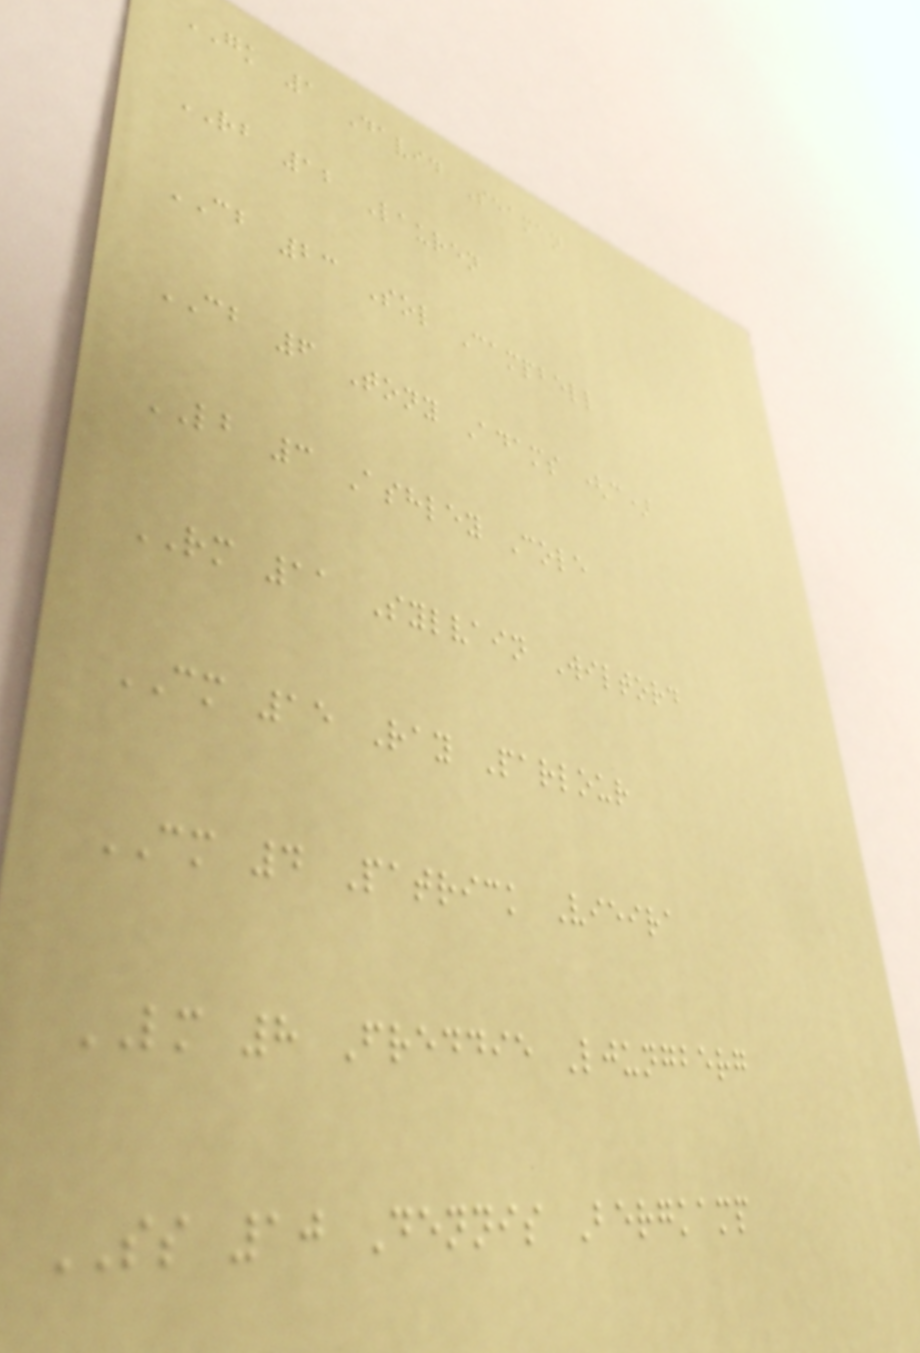GK 1 David Seaman
RB 12 Lauren
CB 23 Sol Campbell
CB 6 Tony Adams (c)
LB 3 Ashley Cole
RM 11 Sylvain Wiltord
CM 15 Ray Parlour
CM 4 Patrick Vieira
LM 8 Freddie Ljungberg
SS 10 Dennis Bergkamp
